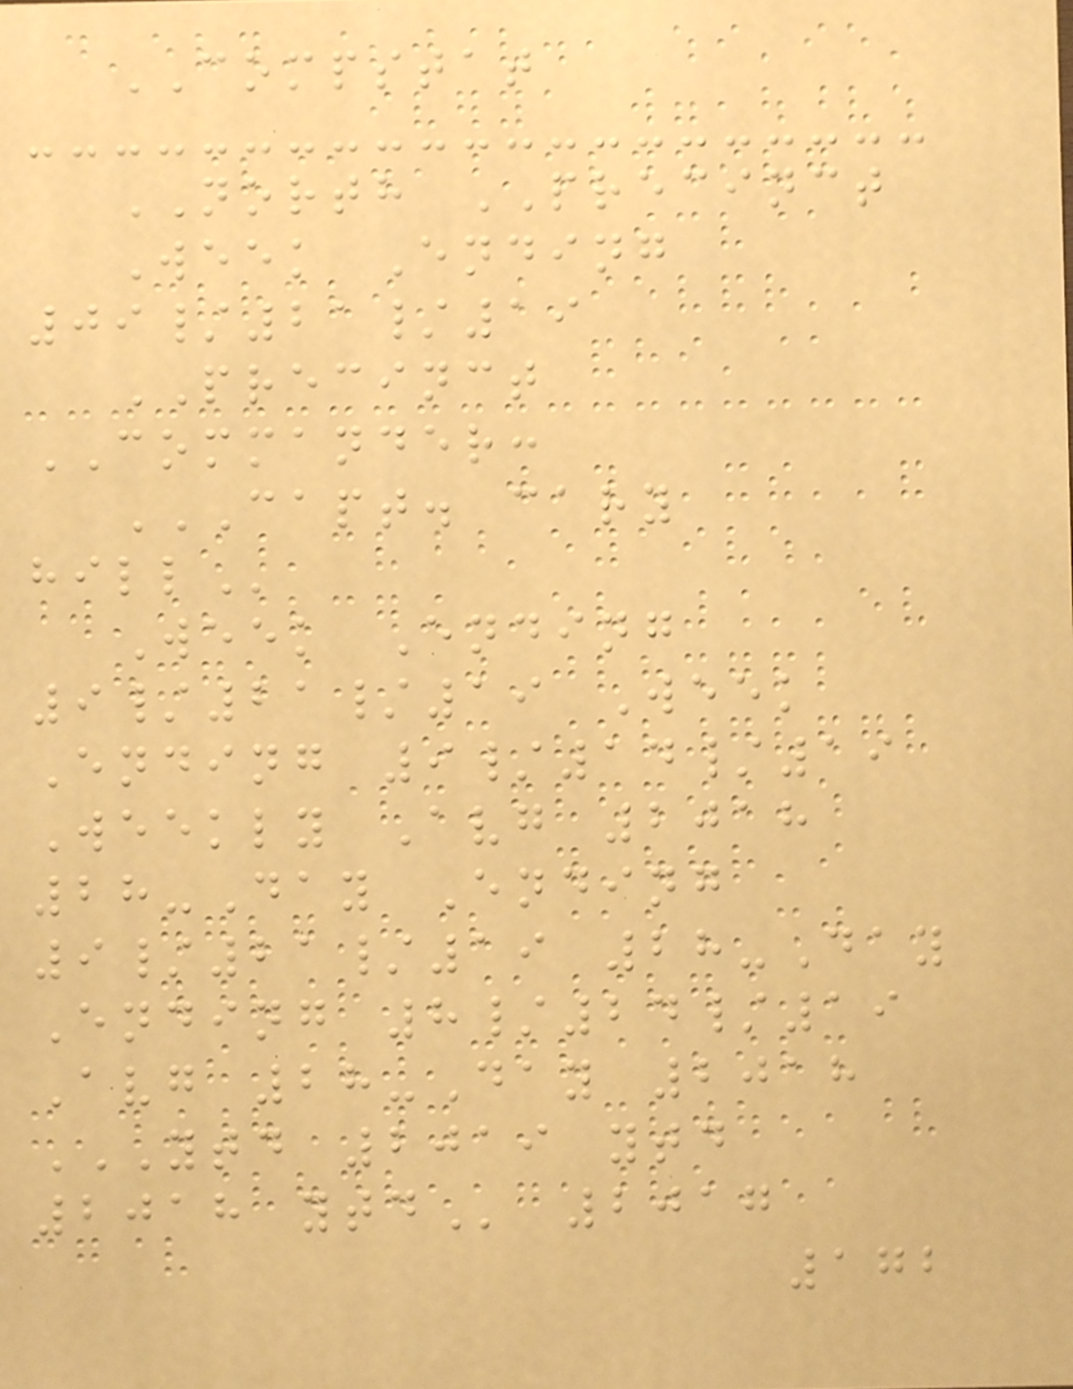COMPSTAT
NORTH PRECINCT
Week Ending
09/21/19
PRECINCT
COMMANDER:
CAPT. CARY
HILL
Week Ending
9/21/19 Week
Ending 9/14/19
Weekly Avg 2018
28-Day Ending
9/21/19 28-Day
Ending 8/24/19
Avg 28-Day 2018
YTD 2019 YTD
2018 YTD 2017
172
